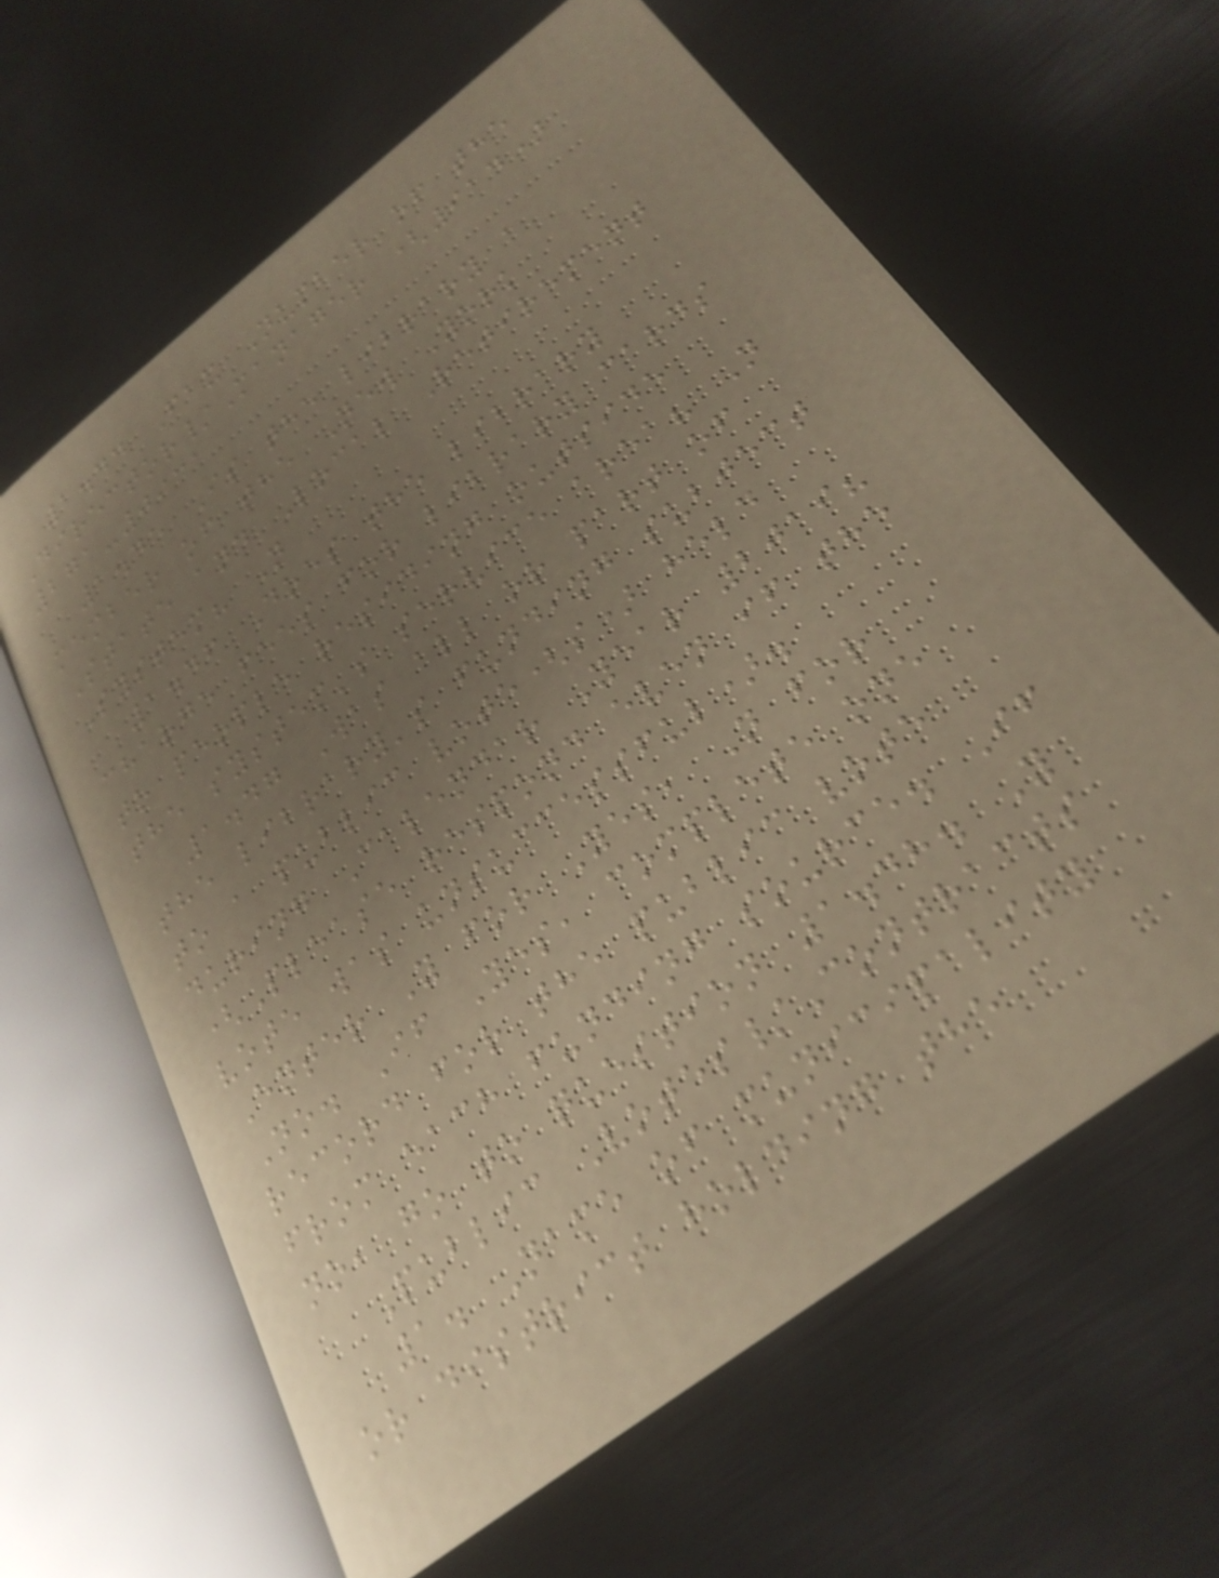1.44 Fax Number of the
Director/Manager (914)
271-0931
1.45 Is the library a
member of the New York
State and Local Retirement
System? N
1.46 Does the library
charge fees for library cards
to people residing outside
the system's service area? N
1.47 Was all or part of
the library's funding subject
to a public vote(s) held
during Calendar Year 2019?
(Please respond even if the
vote was unsuccessful).
Enter Y for Yes, N for
No. If Yes, complete one
record for the public vote
from each funding source. If
no, go to question 1.48. Y
Public Votes/Contracts
1. Name of municipality
or district holding the
